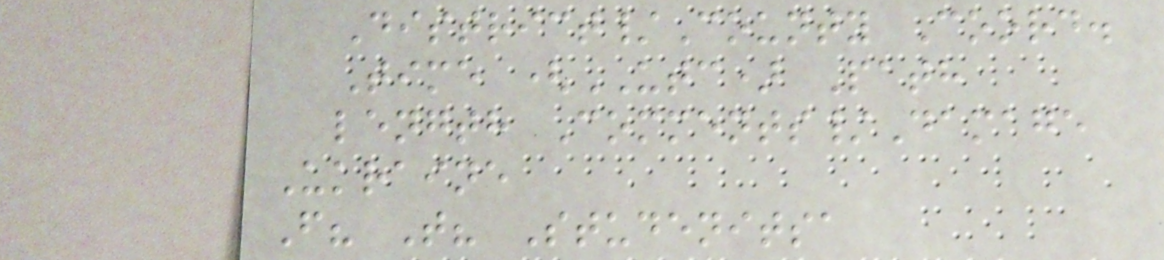District/County Coord.
Time (UTC) Path
length Comments/Damage
Ukraine
F? T? Studenitsa
